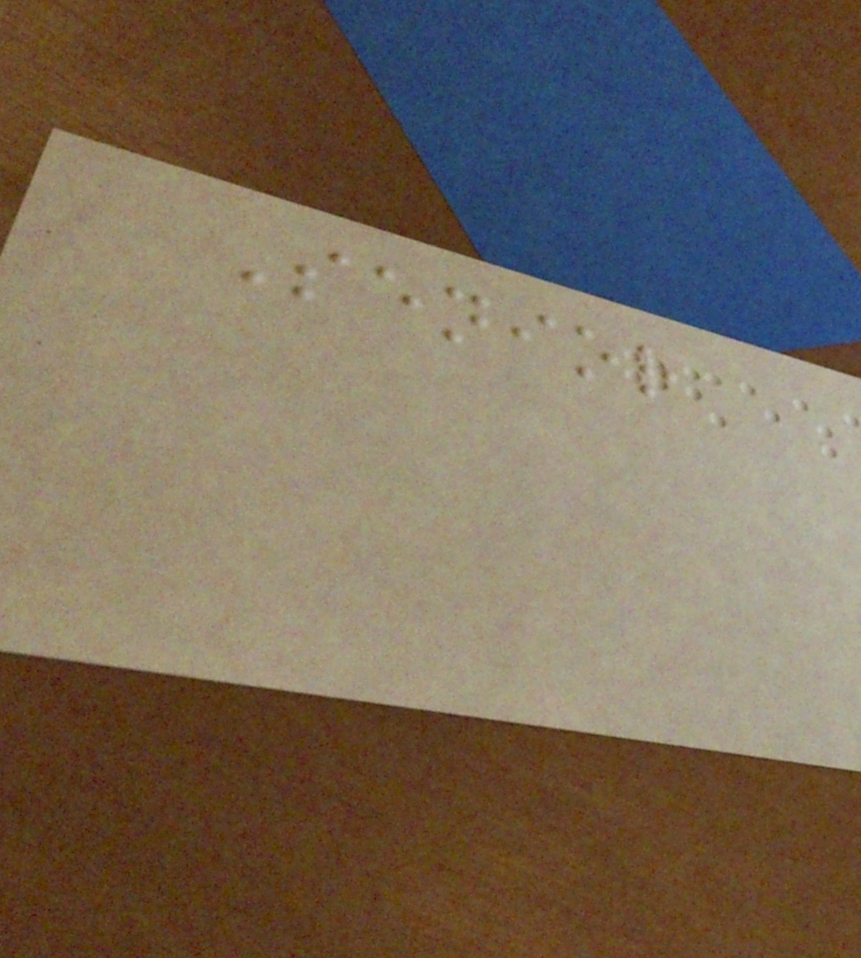Senior
